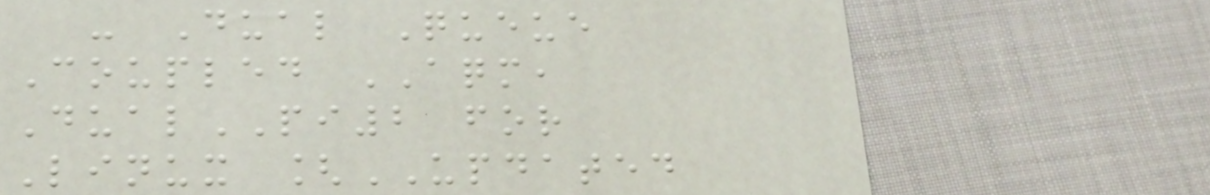- Dual Queue
Coupled AQM,
DualPI2 for
Linux [UPDATED
